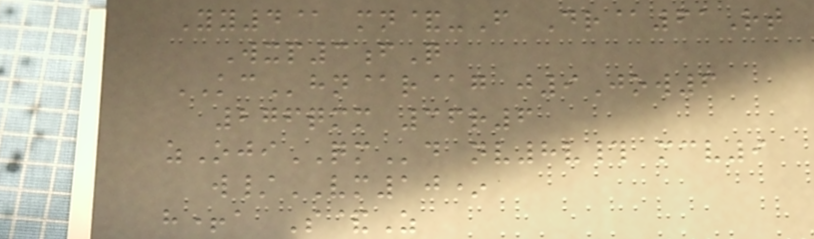Yy4@ mn&-F Dr@61Rt
Wxp3fQ
KChn@r@g j9Jow6
276qmm 36r6
zOjiQMd nv8v# mcv9
w/VM10*
h+a S&Z
